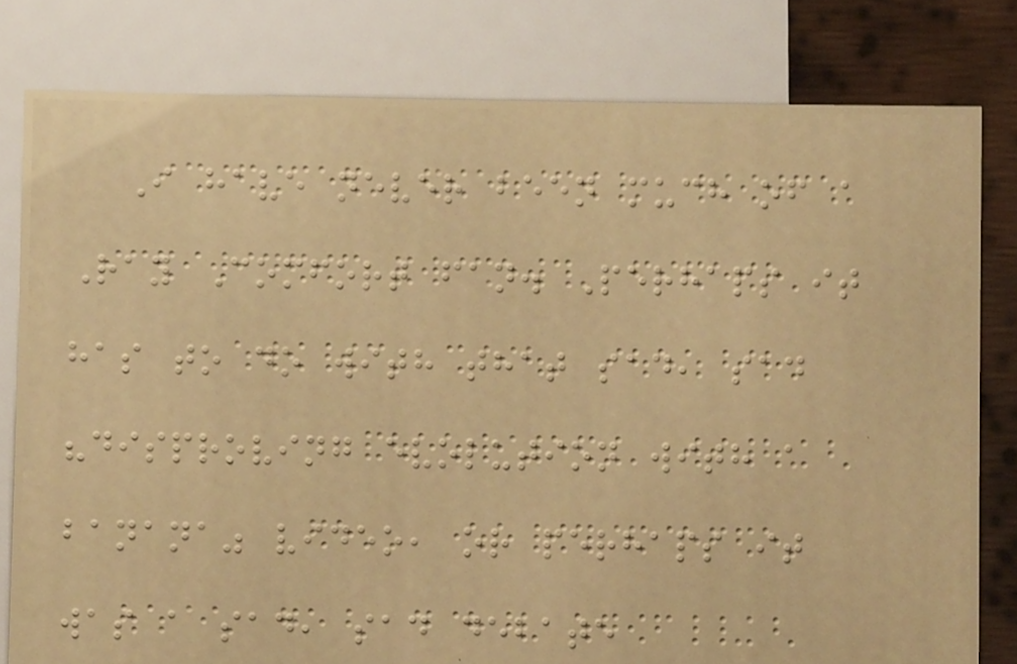I have never been much of a
Ray Comfort fan. Perhaps it
has to do with that sad, sad
"disproving evolution with a
banana" video, or perhaps it
was a sad, sad debate
